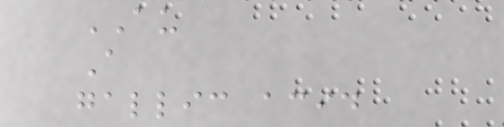AU
A
gallic acid
